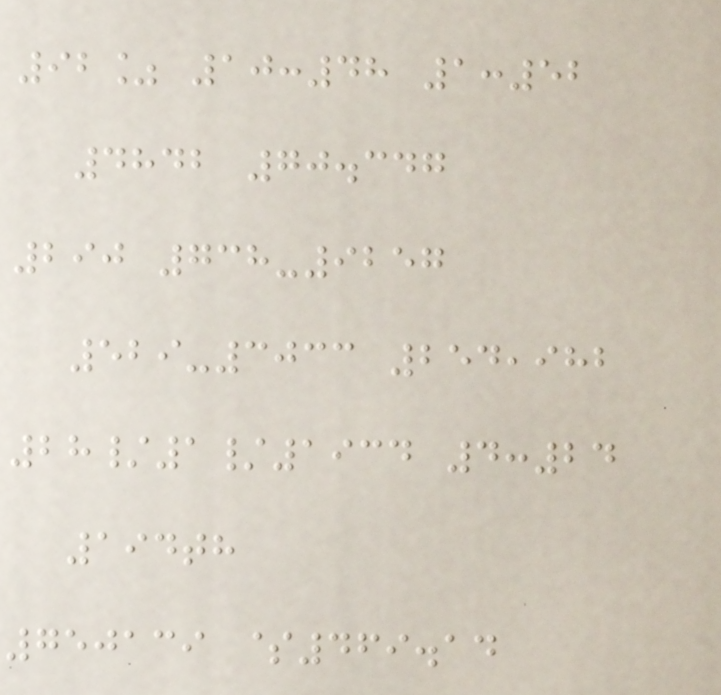92% 10:48 1:52
4842 70.347
290 738-9257
529-3033 254,982
28/1/1934 4:24
194th
750139 $469.14
